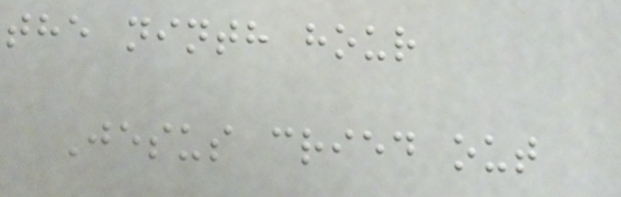the ninth hour
Jesus cried out
